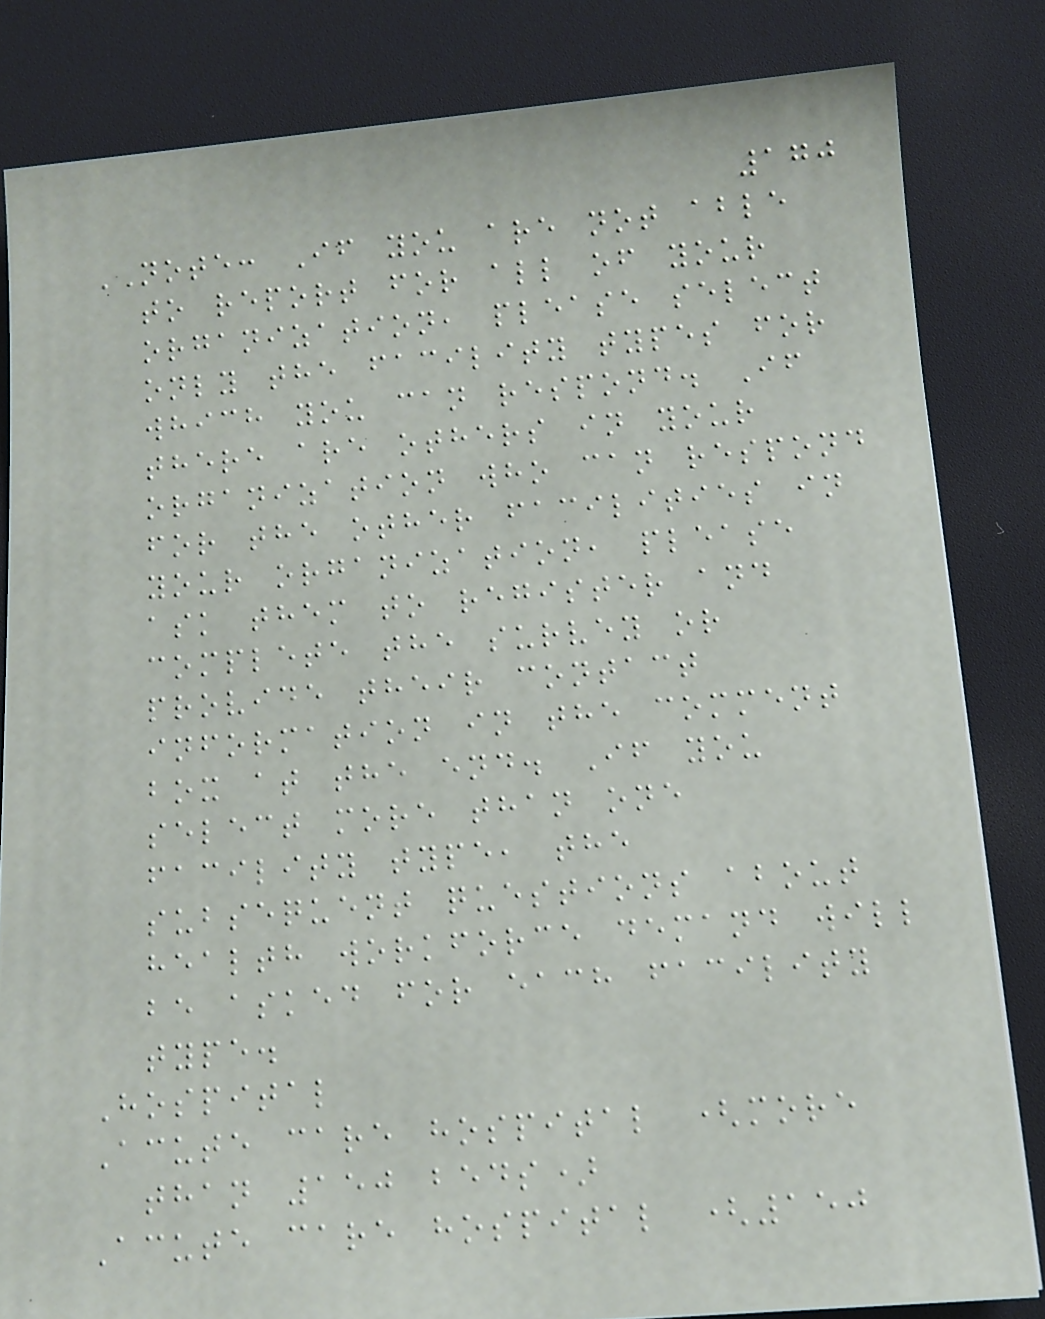170
NOTE: If you are not able
to report for all of your
organization, please select
only the facility types for
which you can respond. If
there are others in your
organization who can respond
for the other facilities in
your organization, please
ask them to register and
complete the survey or
provide their contact
information in the comment
box at the end. If you
select more than one
facility type, the
subsequent questions about
health workforce demand will
be asked for each facility
type.
Hospital
Acute care hospital (more
than 150 beds)
Acute care hospital (150
